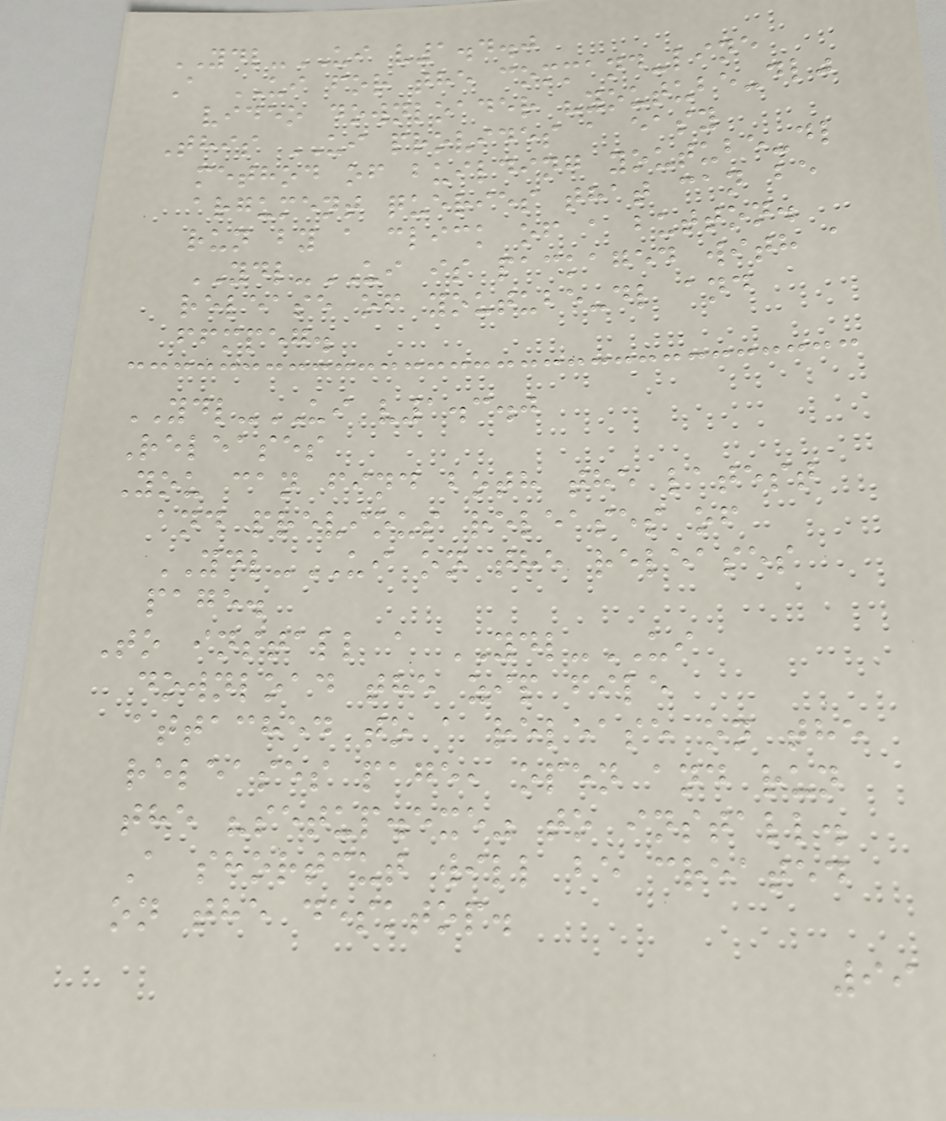YDL-UI v1.4.0
A UI for the command-line
video downloader "youtube-dl"
This UI provides a easy
method of building youtube-dl
argument queries that can be
run by a click of a button.
YDL-UI is packaged with a
release of youtube-dl and
ffmpeg.
YDL-UI v1.3.0
Releases
You can find both the latest
and previous releases of
YDL-UI on the releases
page.
To install a YDL-UI
download the zip file
attached to a release on the
releases page, open and run
the "setup.exe" to install.
A shortcut will be created
on the desktop.
99
